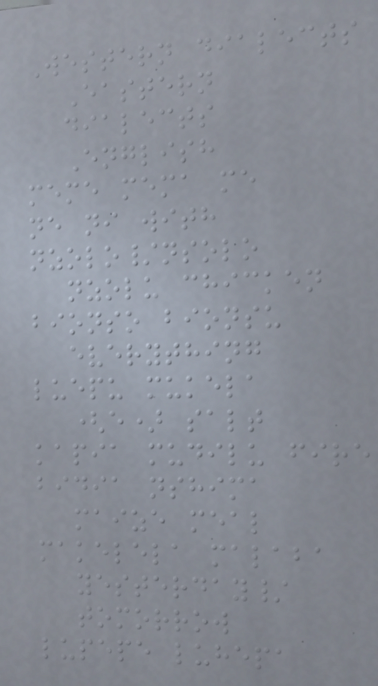Western dialects
Eastern
dialects
English
meme mema me
ne ni with
nzolo/nsolo
nzolu chicken
bionso bionsu
everything
luepu mukela
(e) salt
kapia mudilu fire
bidia nshima
maize meal
makelela malaba
yesterday/
tomorrow
lupepe luhepa
